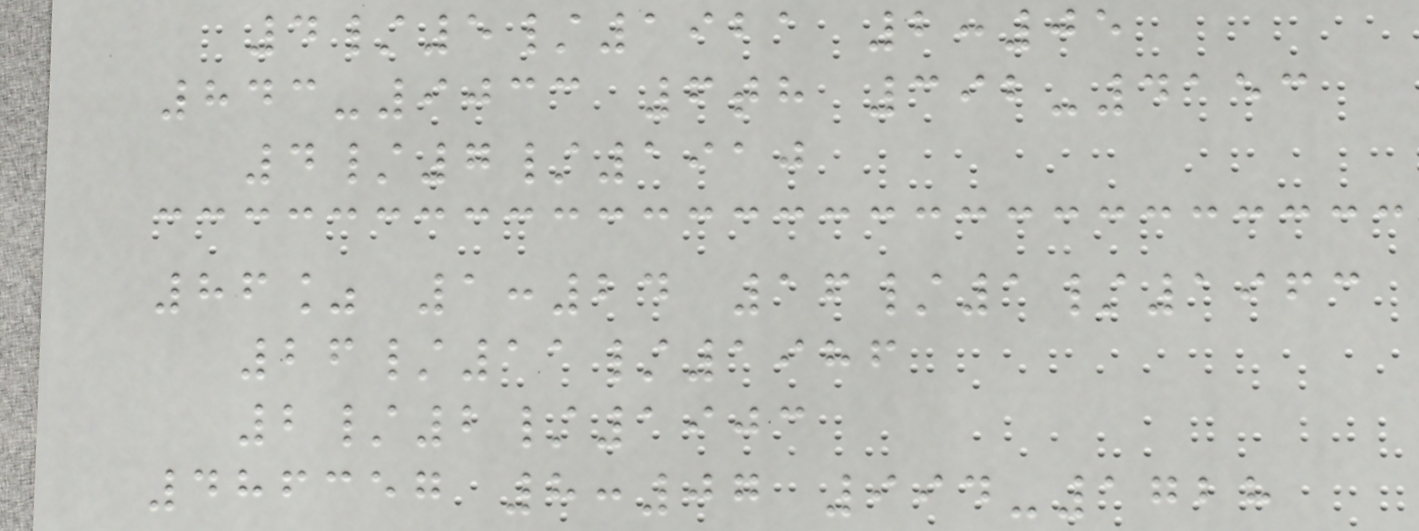4/5/1921 2:05
843-9033 6th 392-4153
4/7/1910
86% 1:24 16/1/1963
26/11/1986
2/2/1903
486357 8:07 994-1728
